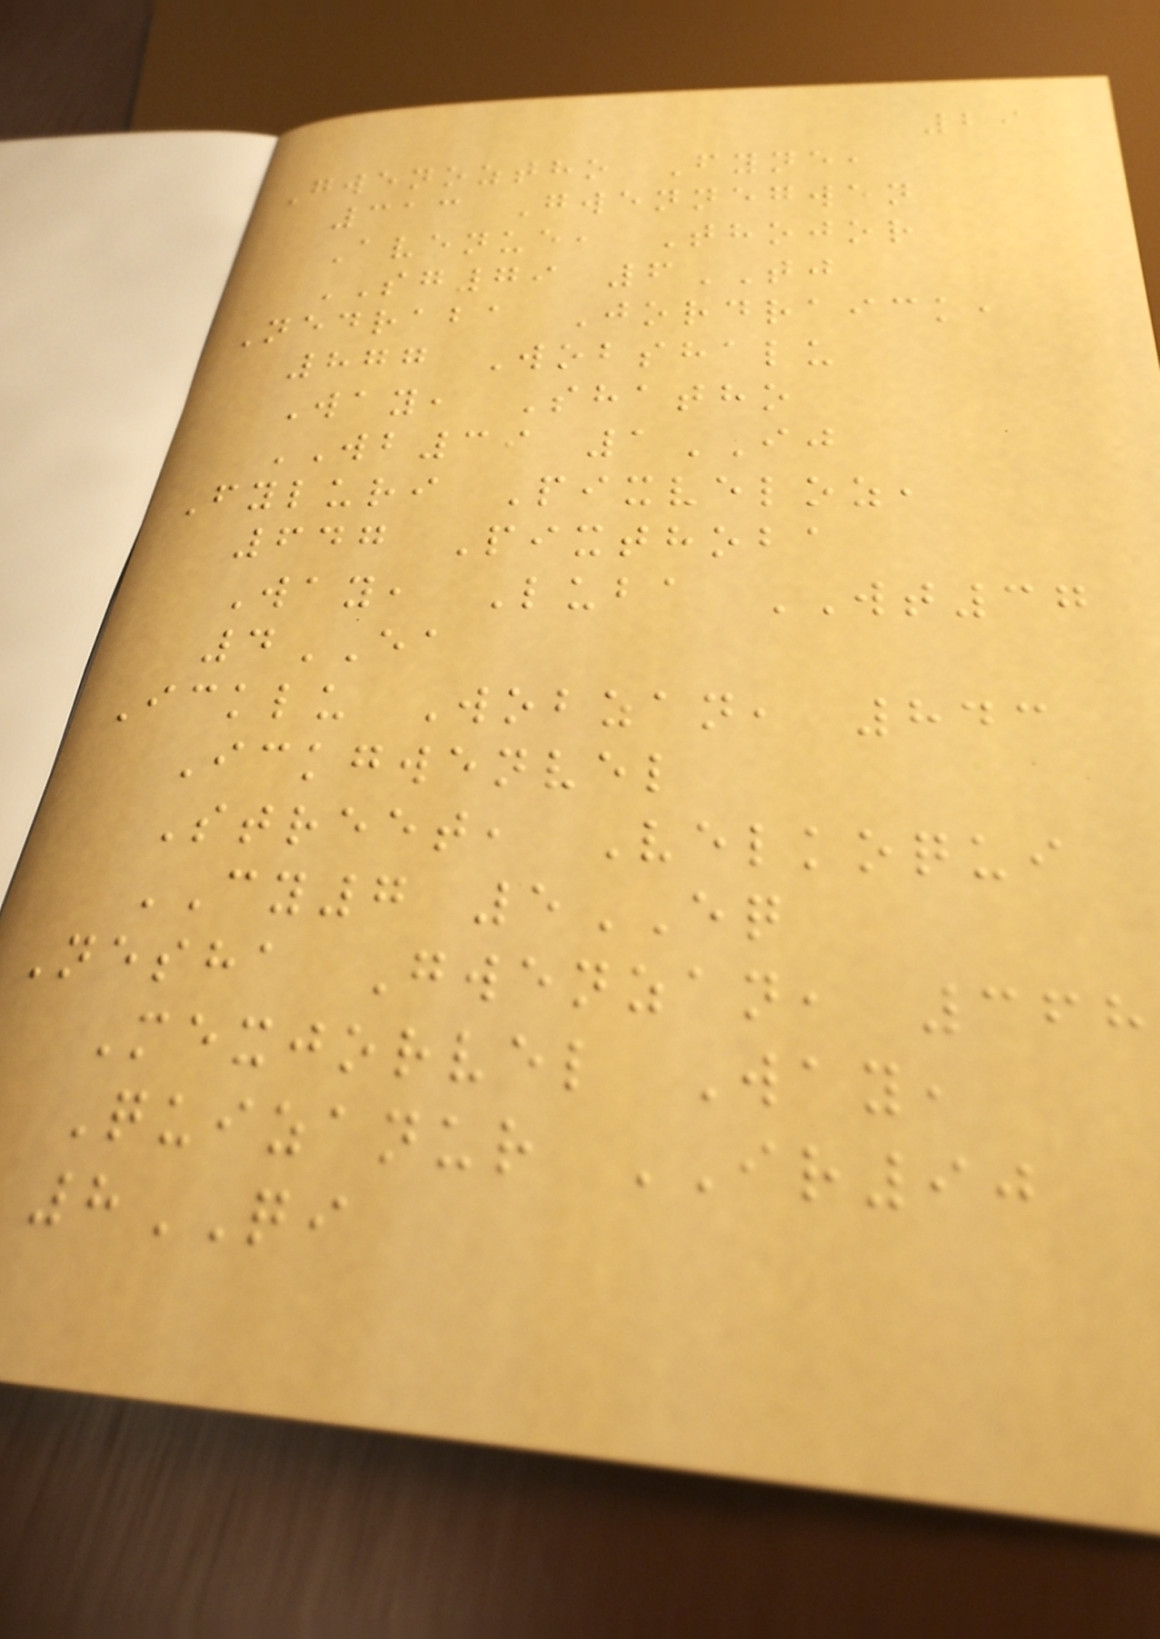29
Gwenoztho Fyne,
313 Gwennegwen
Avenue, Thojor
SG79 6TJ
Nedraba Jordraick,
877 Wobshalu
Way, Shatho
WB39 1IJ
Fyluri Pixveloz,
647 Pixthoba
Way, Luba WT37
4EA
Icklu Wobzan, 843
Ickgwenvel
Street, Velkoqui
CY7 5EQ
Nesha Gwenzan, 368
Mexjorvel Way,
Quizanur IR90
8QI
